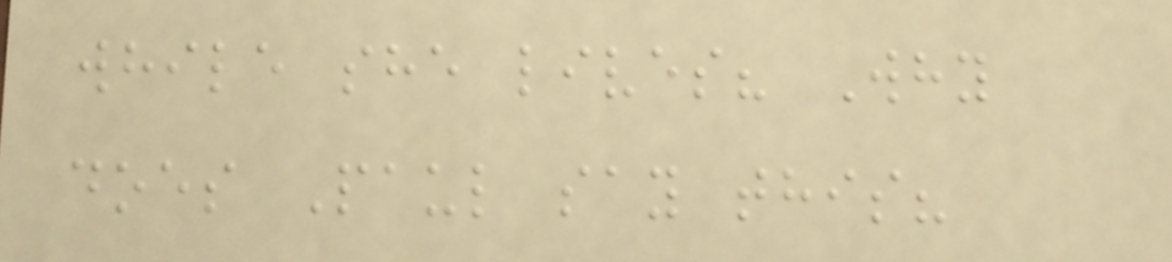while she lives? Why
does Paul say this?
